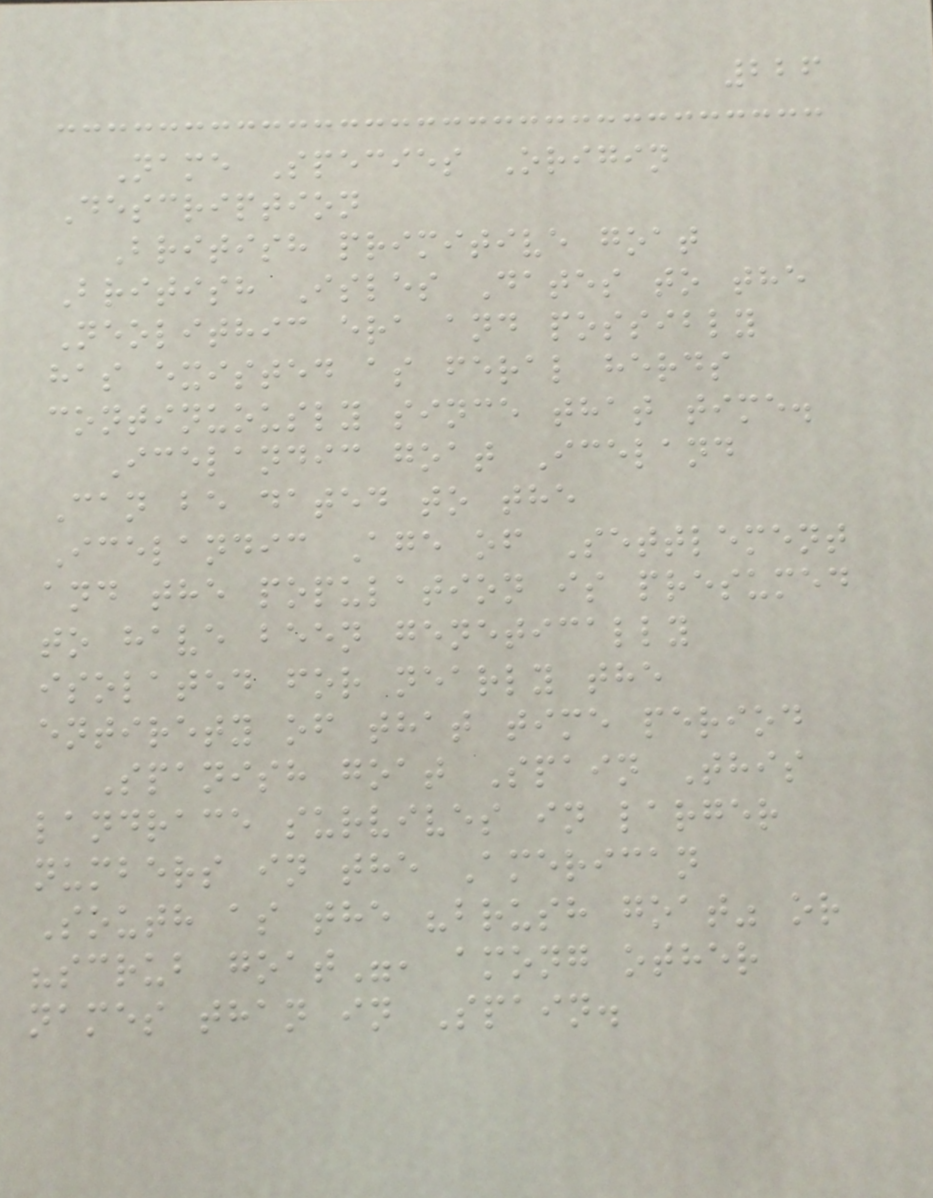226
Name Species Origin
Description
British primitive goat
British Isles Dates to the
Neolithic era and possibly
has existed as feral herds
continuously since that time.
Icelandic goat Iceland
Can be dated to the
Icelandic Age of Settlement
and the population is presumed
to have been genetically
isolated for nearly the
entirety of that time period
Spanish goat Spain This
landrace survives in larger
numbers in the American
South as the "brush goat" or
"scrub goat", among other
names than in Spain.
